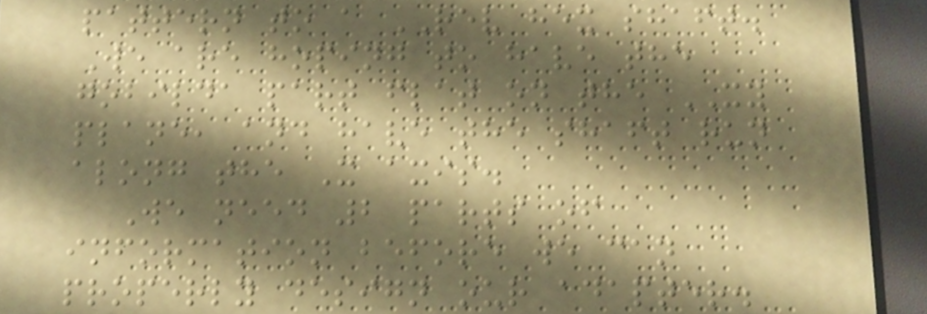pattern to a REV hex shaft.
We are hoping to have the
gobilda part flat on the XY
plane, and have the shaft run
along the X axis.
We need 2 parts of
information before we can
properly design our adapter.
